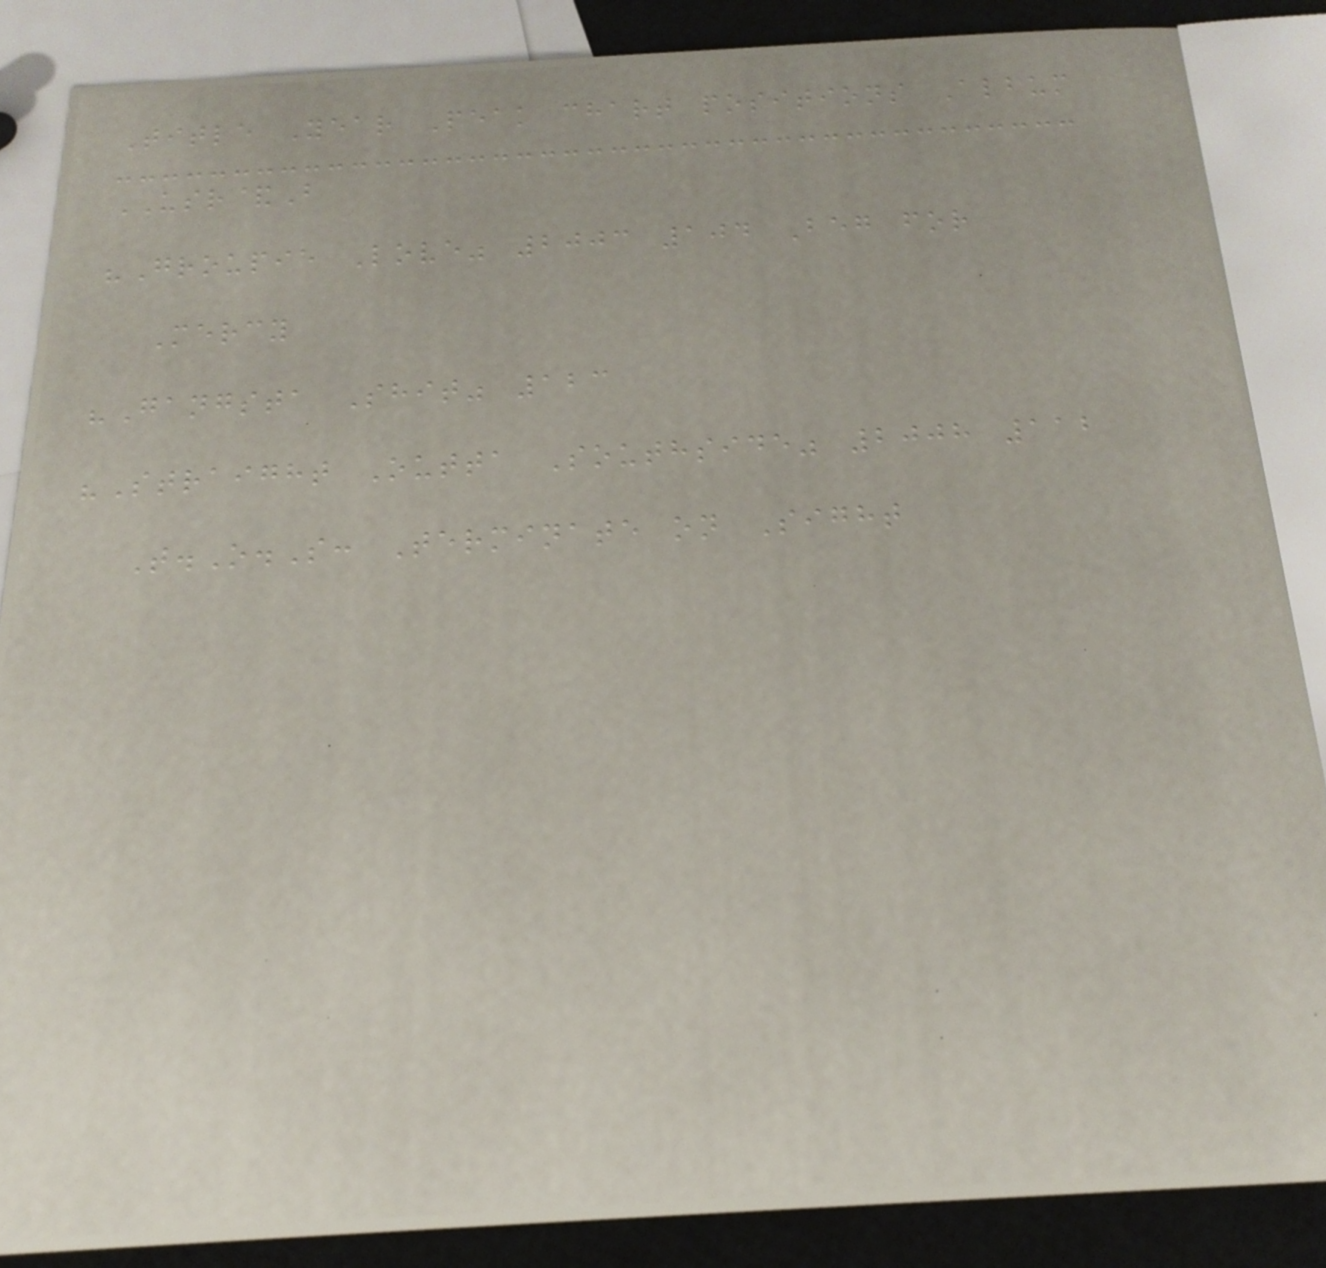Title Year Peak chart positions Album
USR&B
"Groupie Love" 2003 104 Beg for
Mercy
"Gangsta Shit" 123
"Straight Outta Southside" 2008 112
T.O.S: Terminate on Sight
